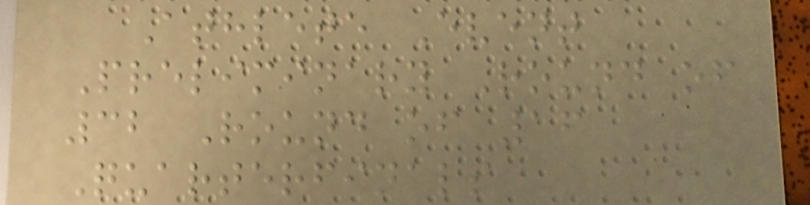Athlete Event
Preliminary Round of
32 Round of 16
Quarterfinals
